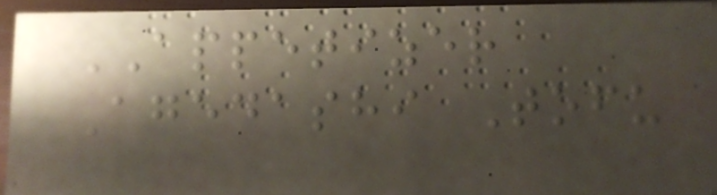APPETIZER
Agedashi Tofu
